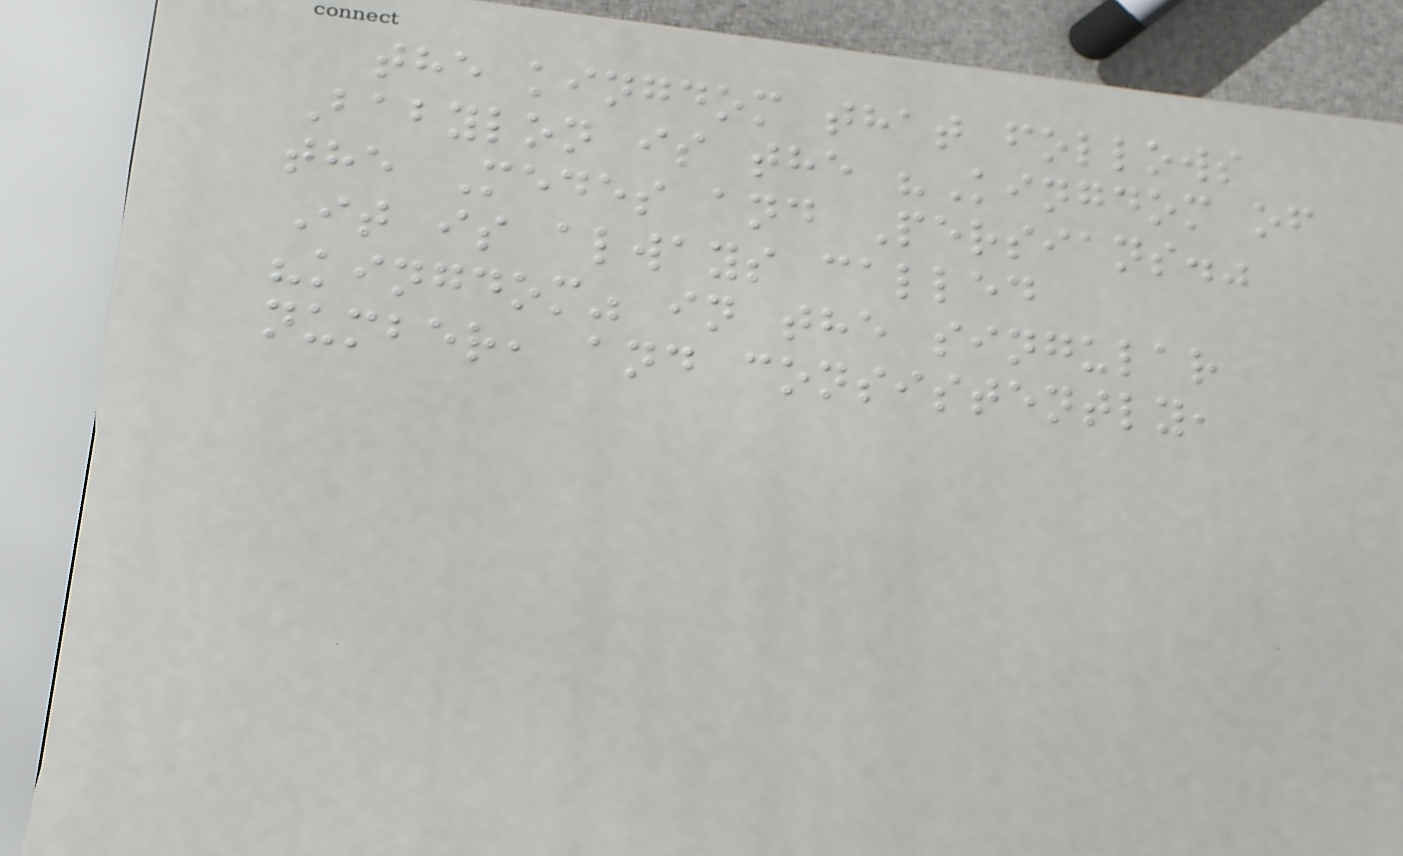the kingdom that follows
Babylon is the "Kingdom of
the Medes and Persians."
It is always called
"kingdom" in the singular
number, and consistently,
